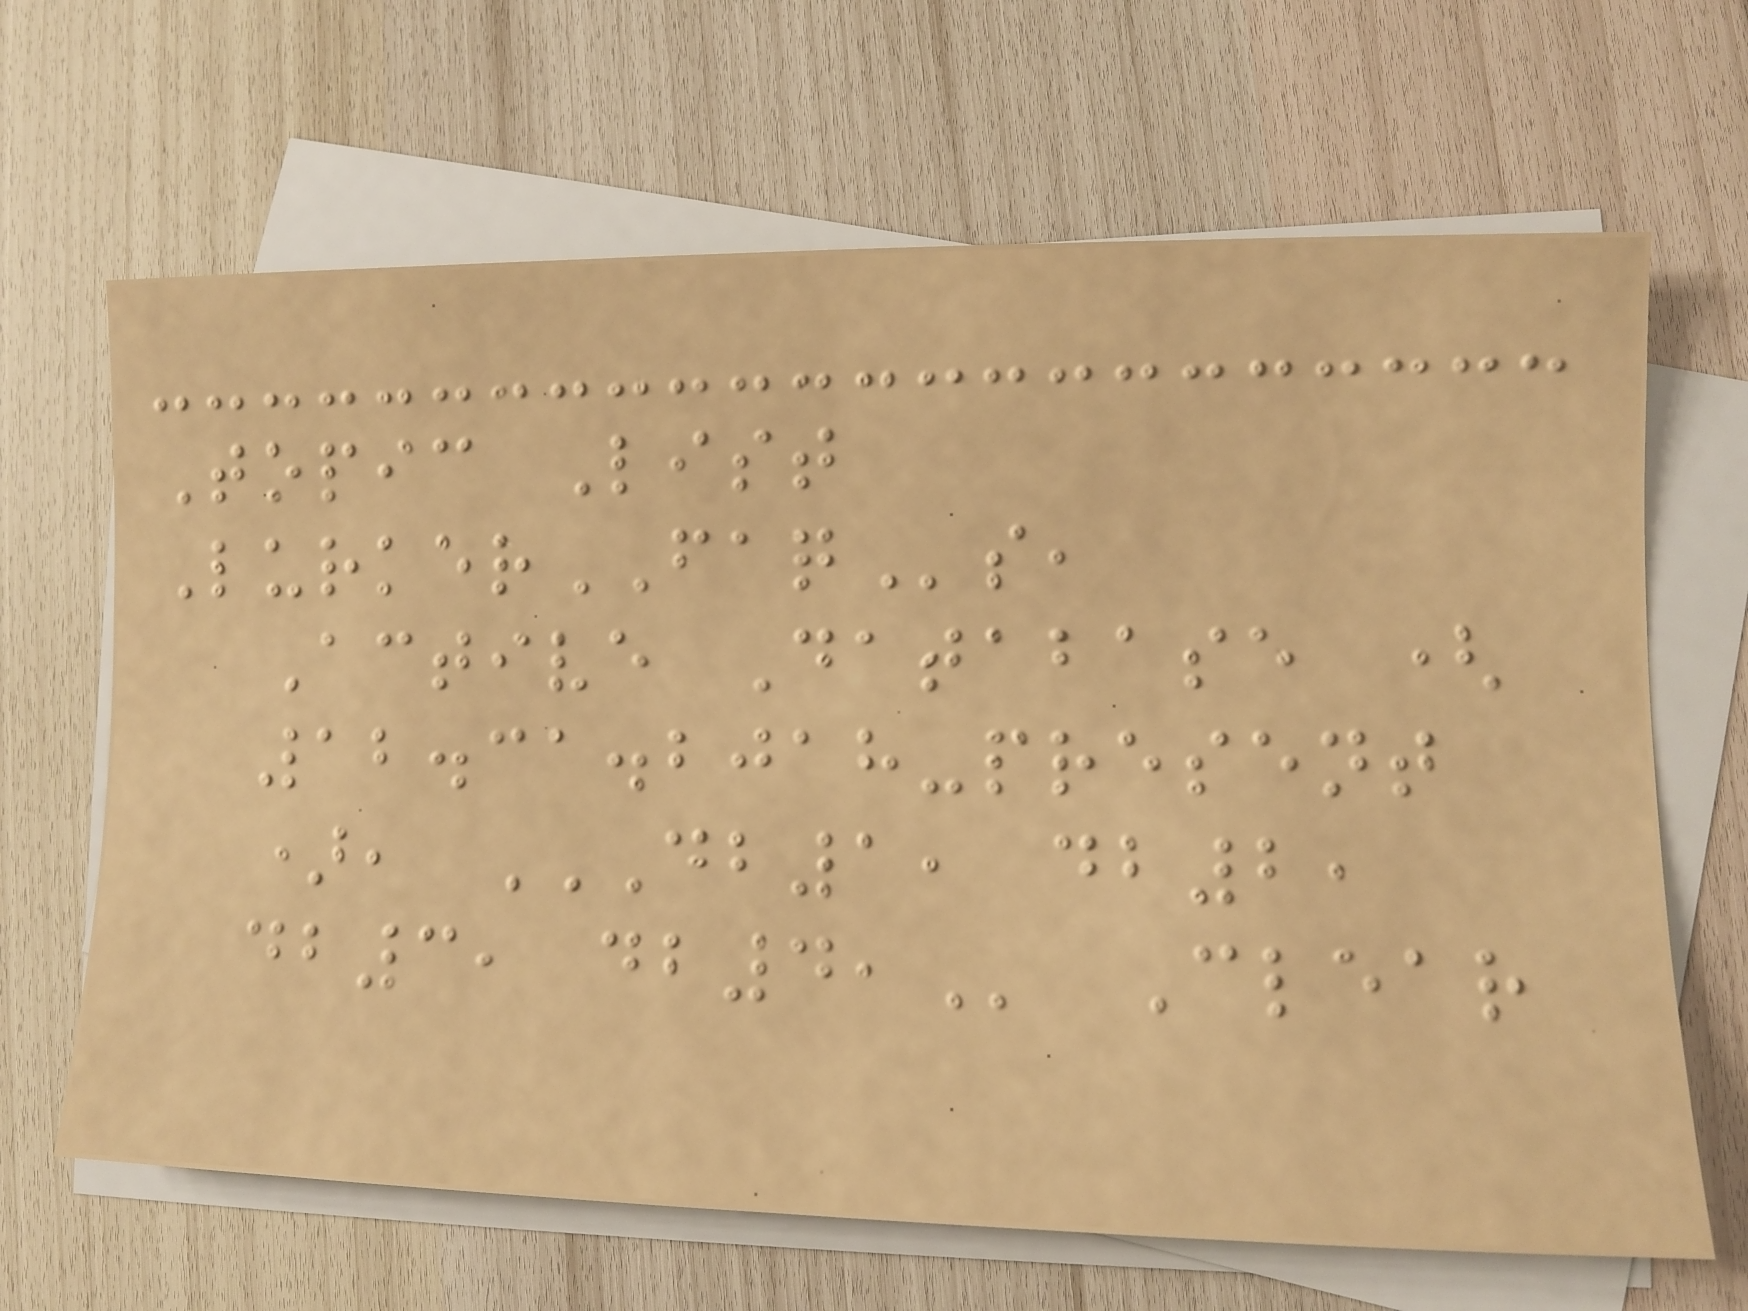Topic List
LurkerFAQs,
Active Database (
12.31.2018-present
), DB1, DB2,
DB3, DB4, Clear
